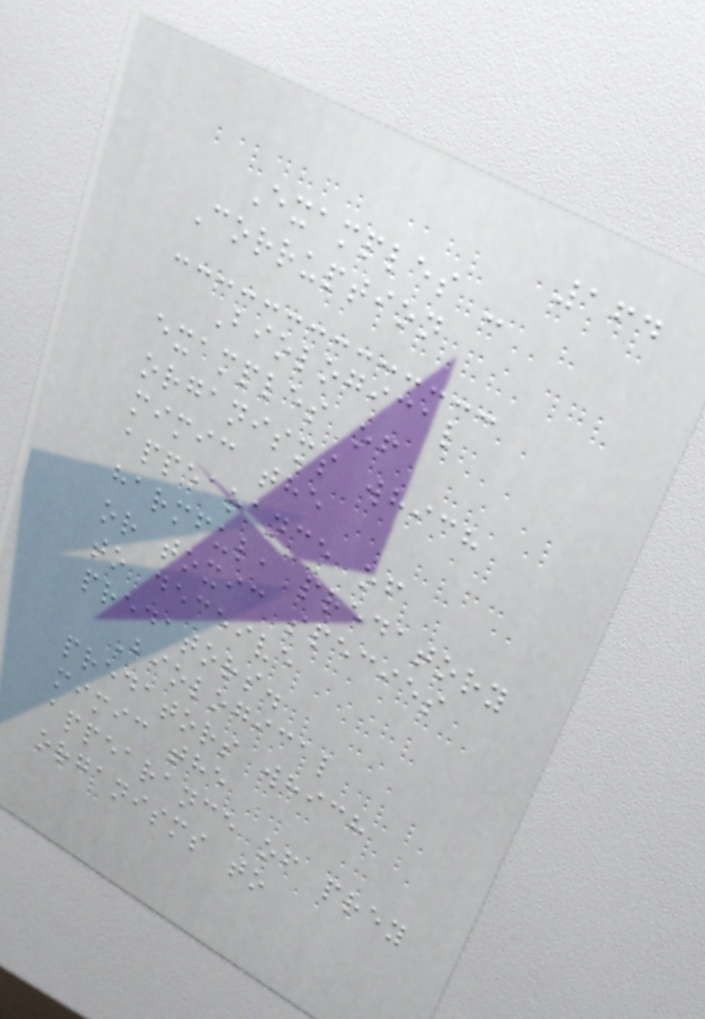164
Examples -
Corruption
Biological
examples of
organisms which
mimic the
appearance of
harmful, predatory
or toxic species
to deceive
predators.
Biological
predators which
mimic the
appearance of prey
organisms to
